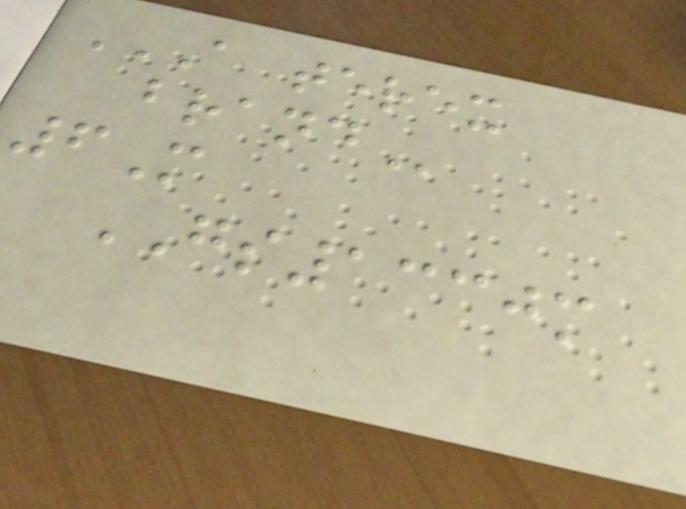A TEREX
BRAND
6M
GS1330m
